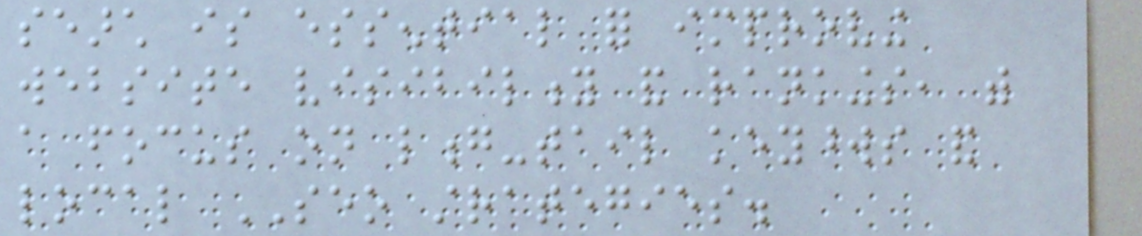search is essential for improving
website visibility and rankings, with
a focus on long-tail keywords and
local SEO strategies.
